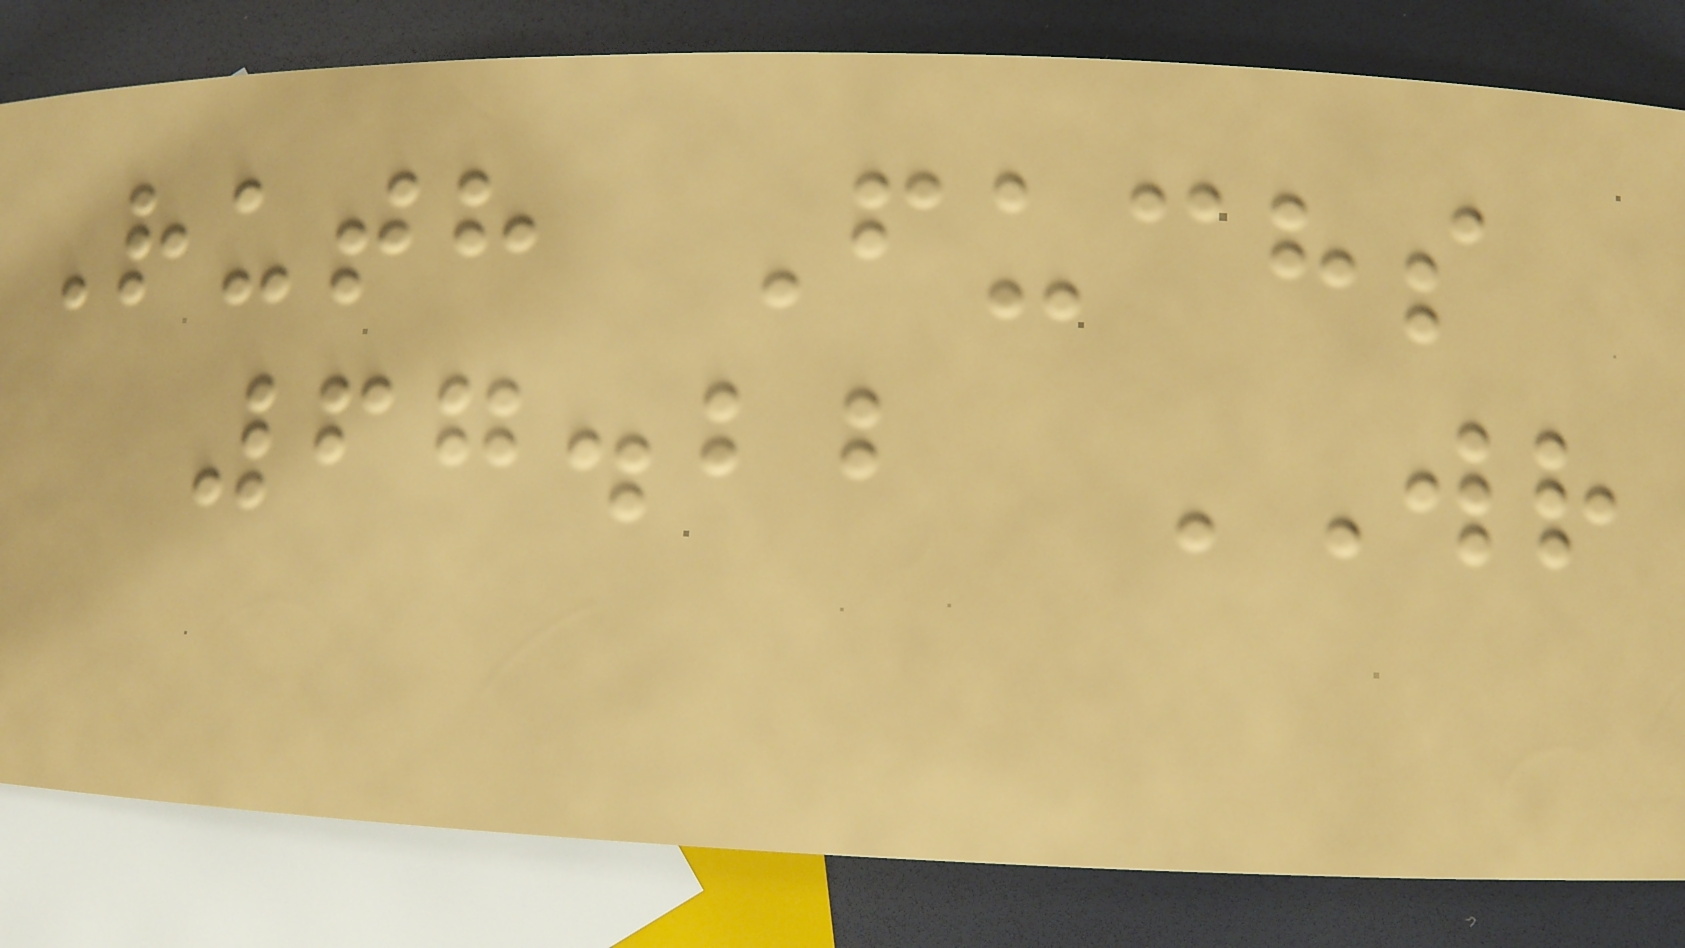Ruth Fuchs
67.22 WR
